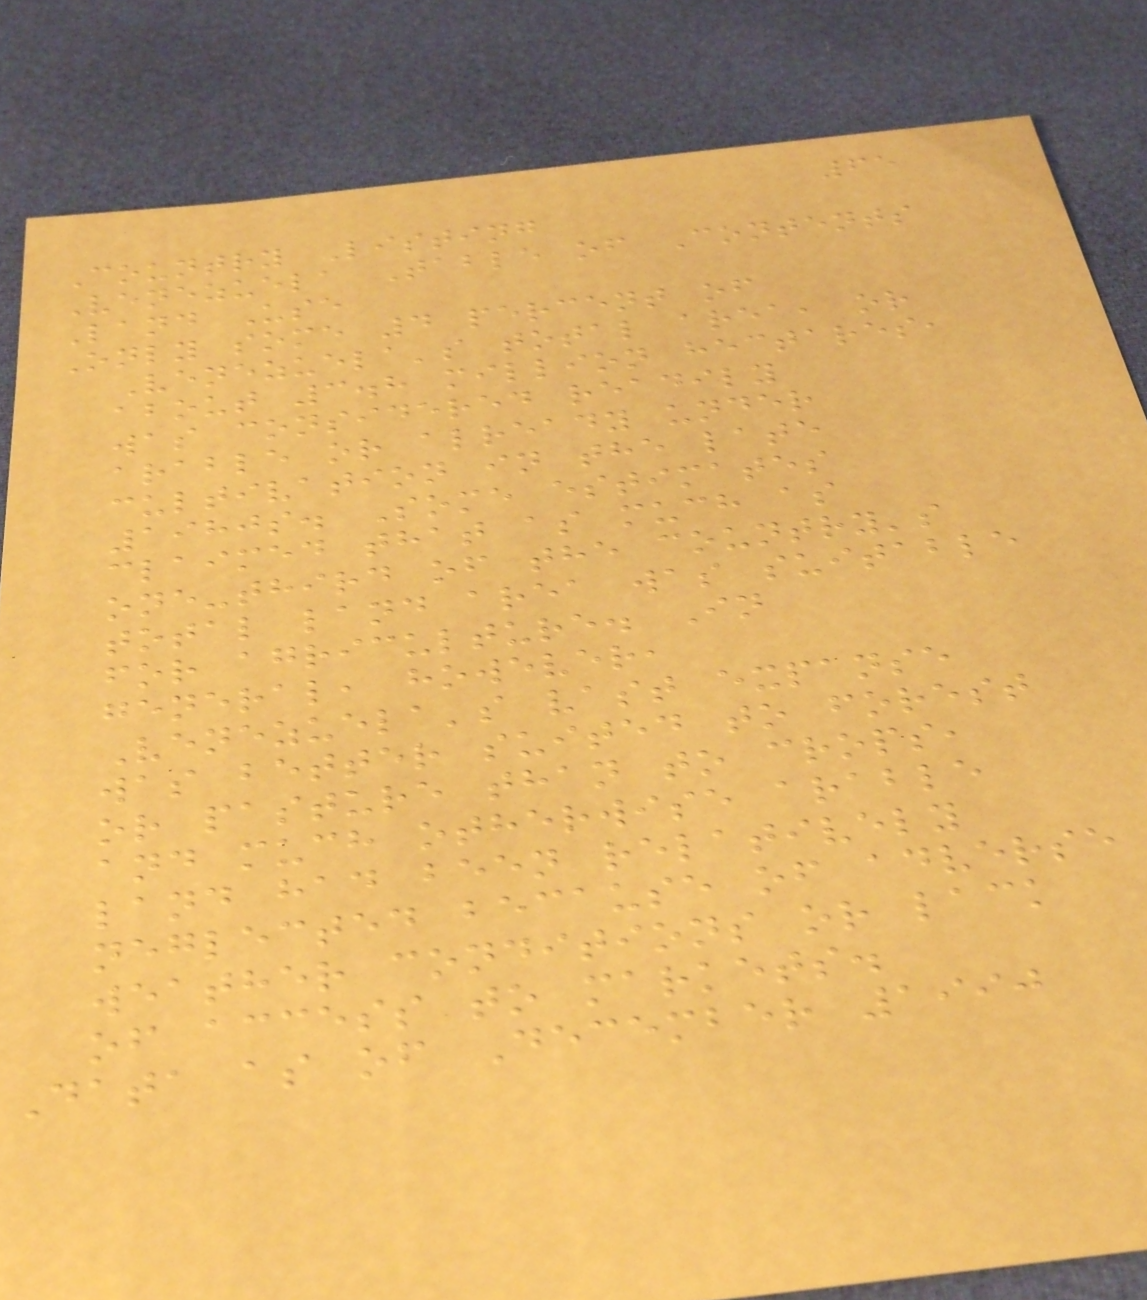65
Country Listing
Venezuela Table of Contents
Land Use
Only some 4 percent of
Venezuela's total area, or
about 3.8 million hectares,
was considered readily
arable or already under
cultivation in the late
1980s. Some estimates
claimed that as much as
one-third of the country's
total land area was suitable
for agriculture. In
general, however,
Venezuela's vast expanse
was better suited to forest
or pasture than to crops,
and much otherwise arable
land had been relatively
neglected because of adverse
weather conditions or lack
of access to markets.
Data as of December 1990
